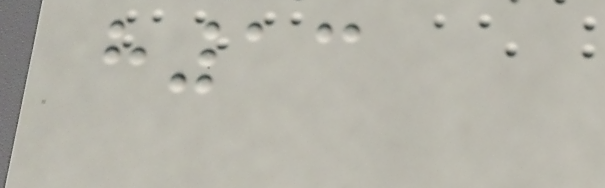h13
